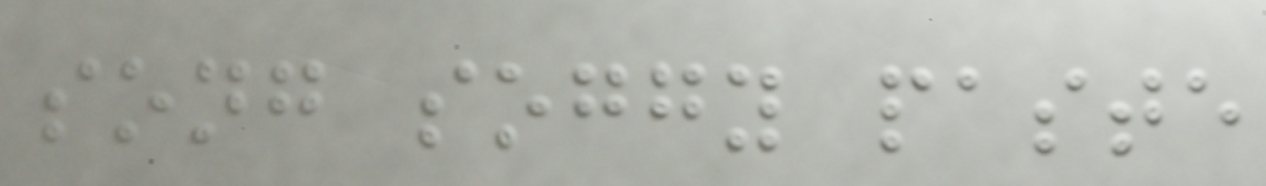song soggy paste
